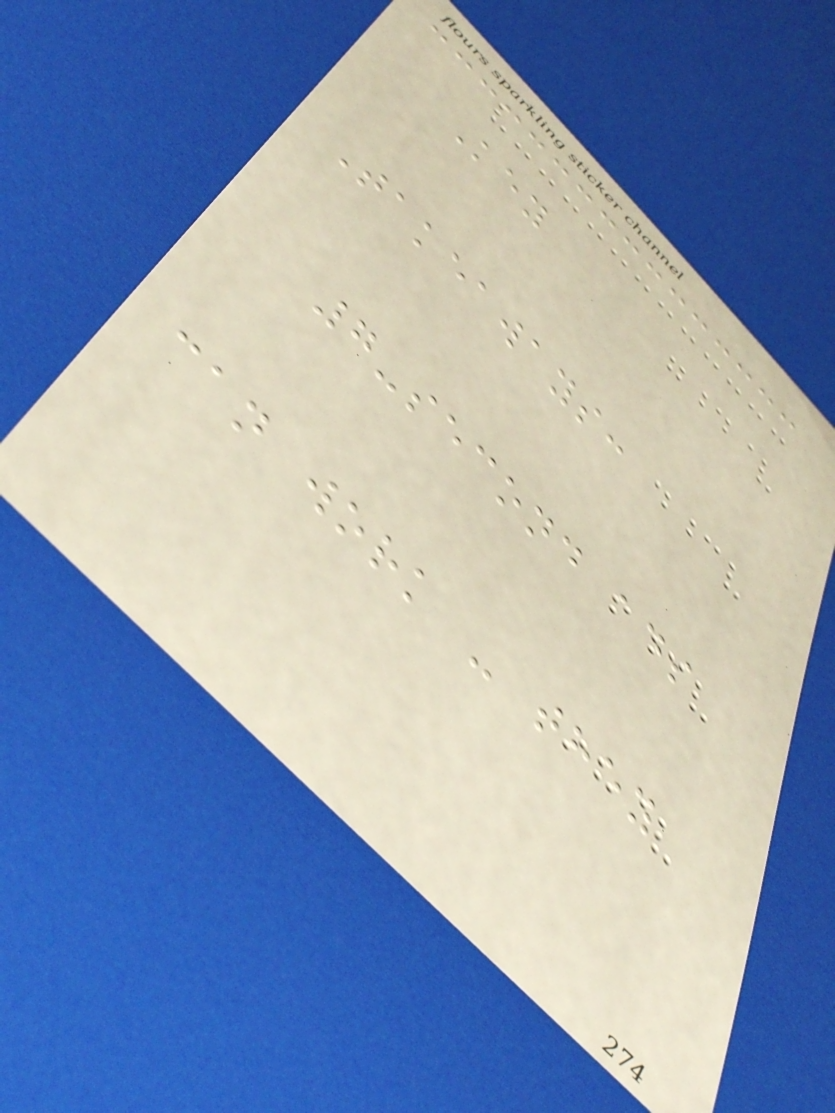Key
Takeaways:
7-second ads
can work - they
